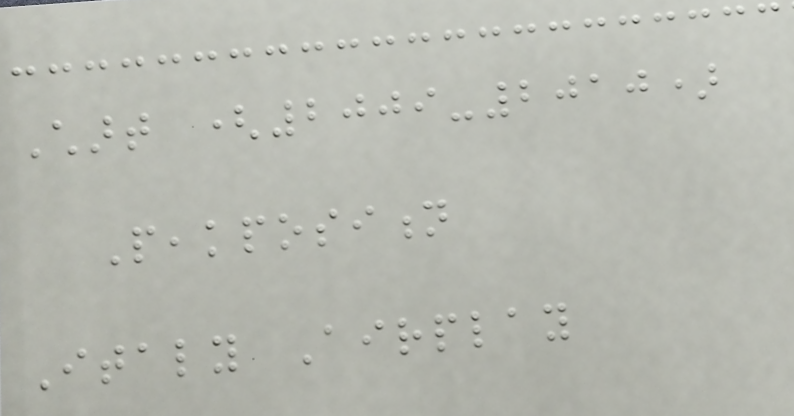Chart (2009-2010)
Peakposition
Italy Airplay
